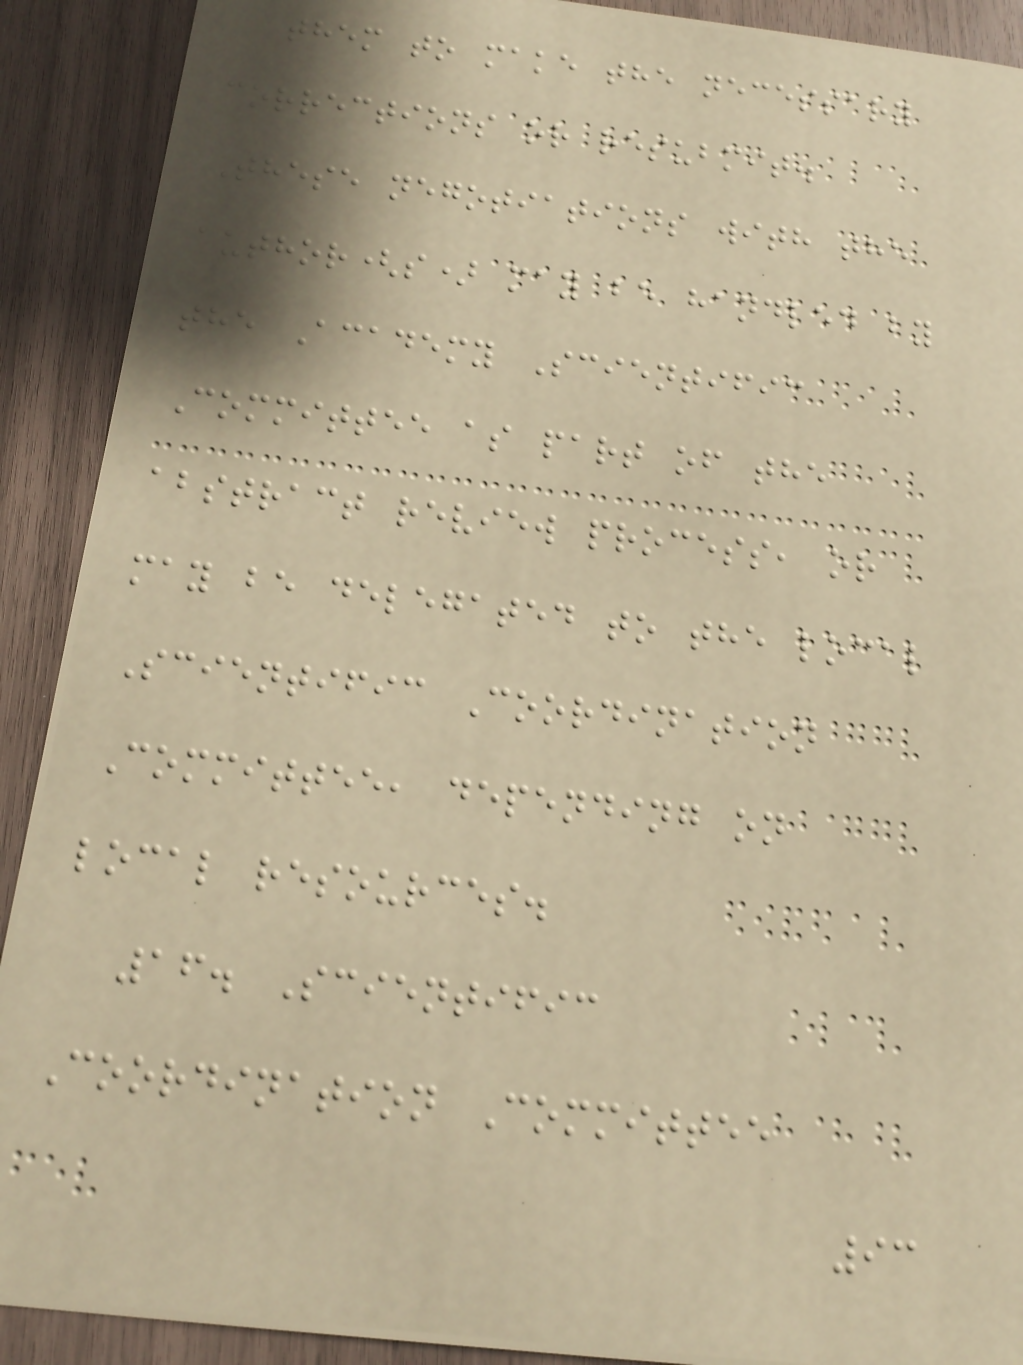them to make the necessary
corrections or resubmit.
These negotiations with the
author(s) may be handled by
the Academy Scientific
Committee as part of the
abstract review process, or
may be delegated to the local
Scientific Coordination
Committee, depending on
local resources.
16. Scientific
Coordination Committee
93
